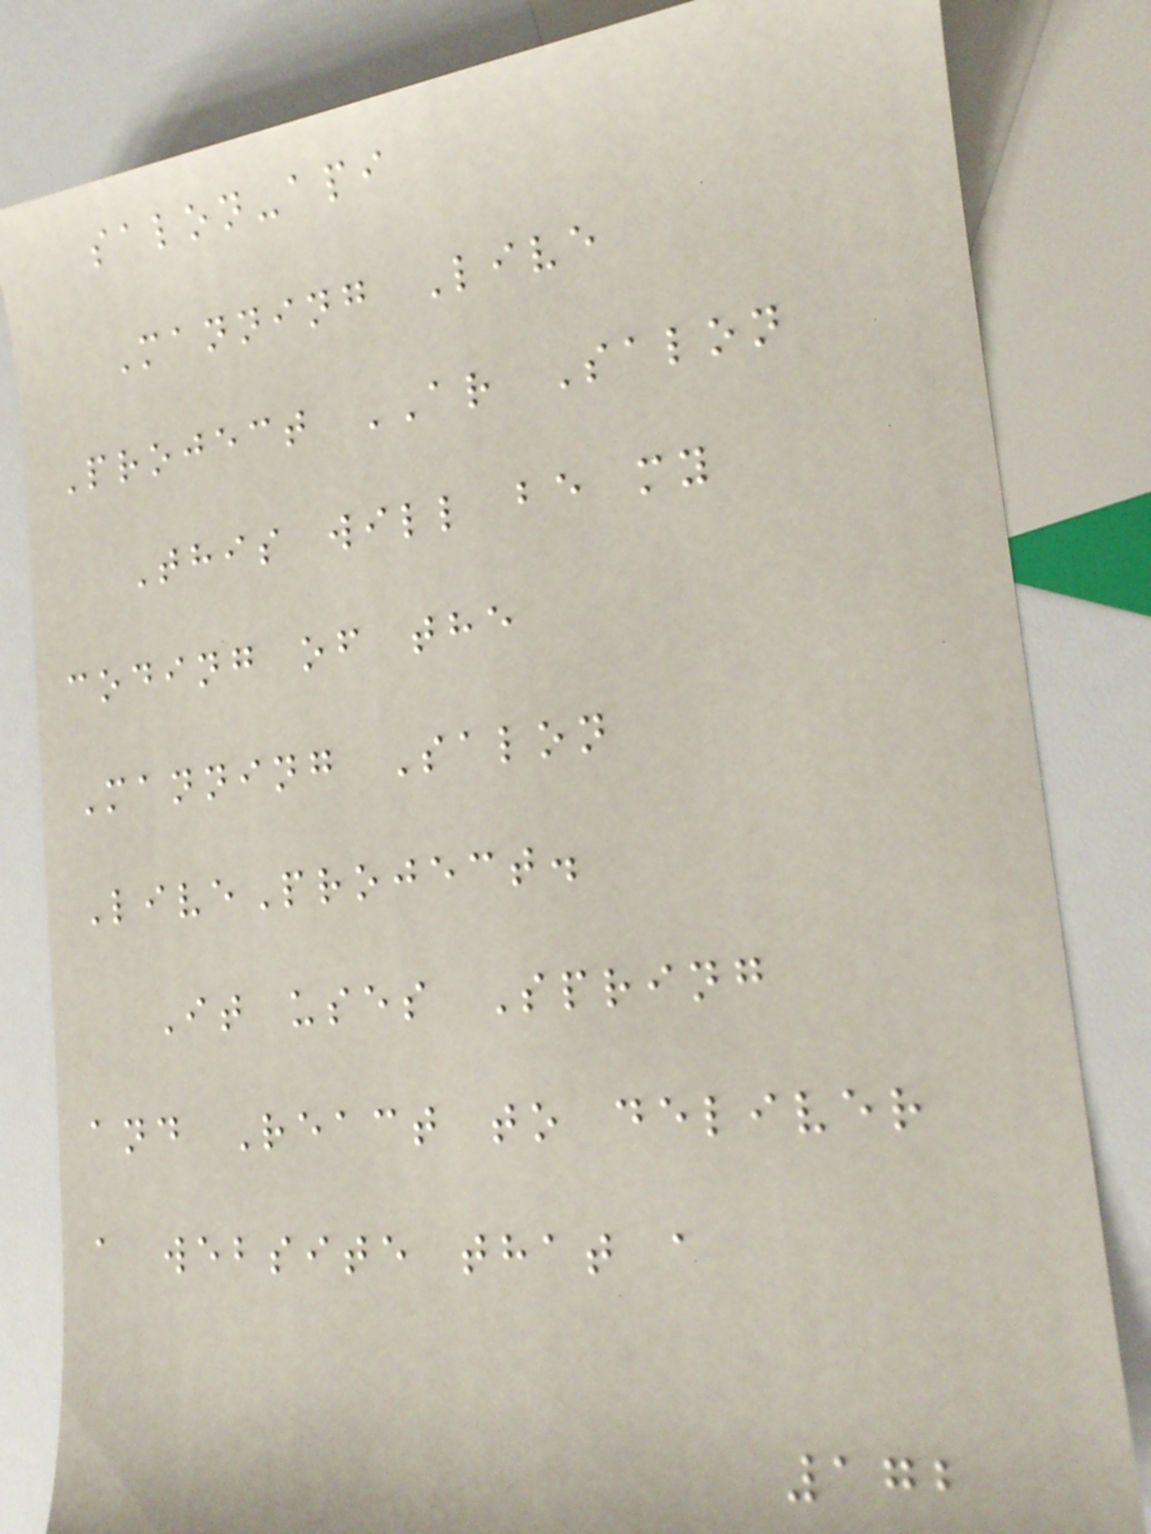salon-api
Manning Live
Project AR Salon
This will be my
coding of the
Manning Salon
LiveProject.
It uses Spring
and React to deliver
a website that a
172
